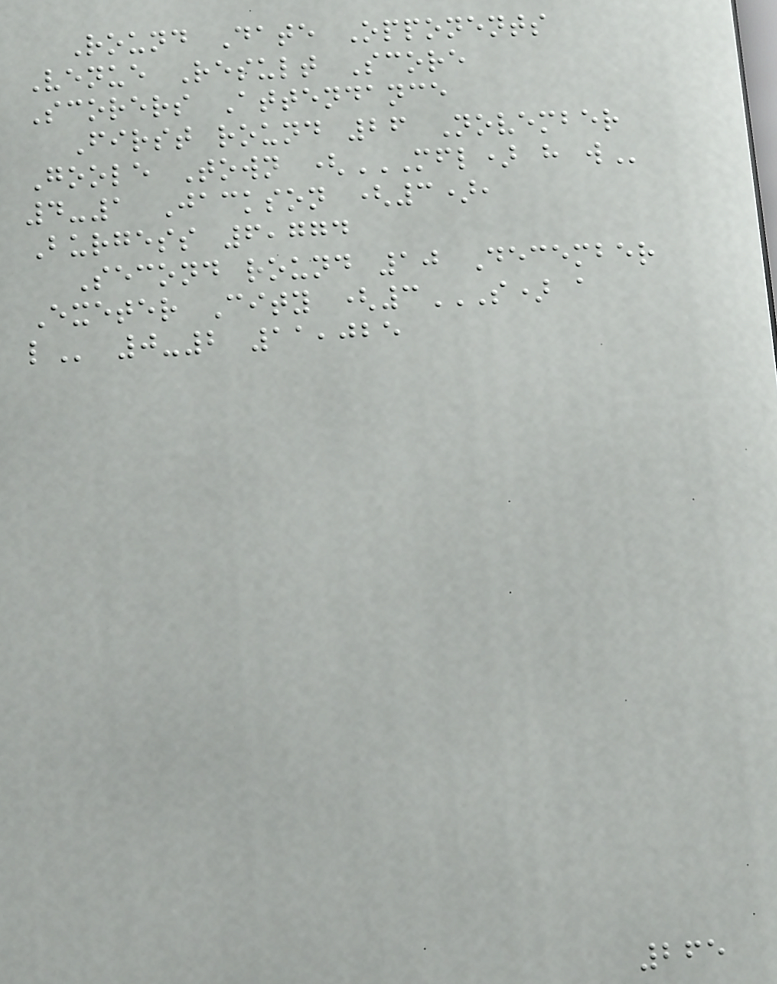Round Date Opponents
Venue Result Score
Scorers Attendance
First round 26 November
Goole Town (MFL) H W
4-1 Jackson (3),
Burgess 6,774
Second round 10 December
Exeter City (3S) A
L 0-2 11,025
265
